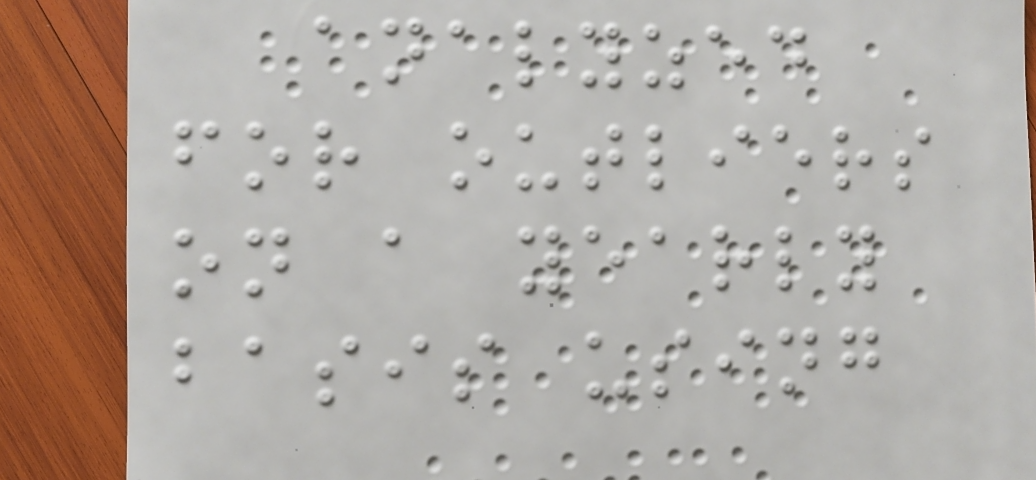analyzed
for outliers
on a yearly
basis using
